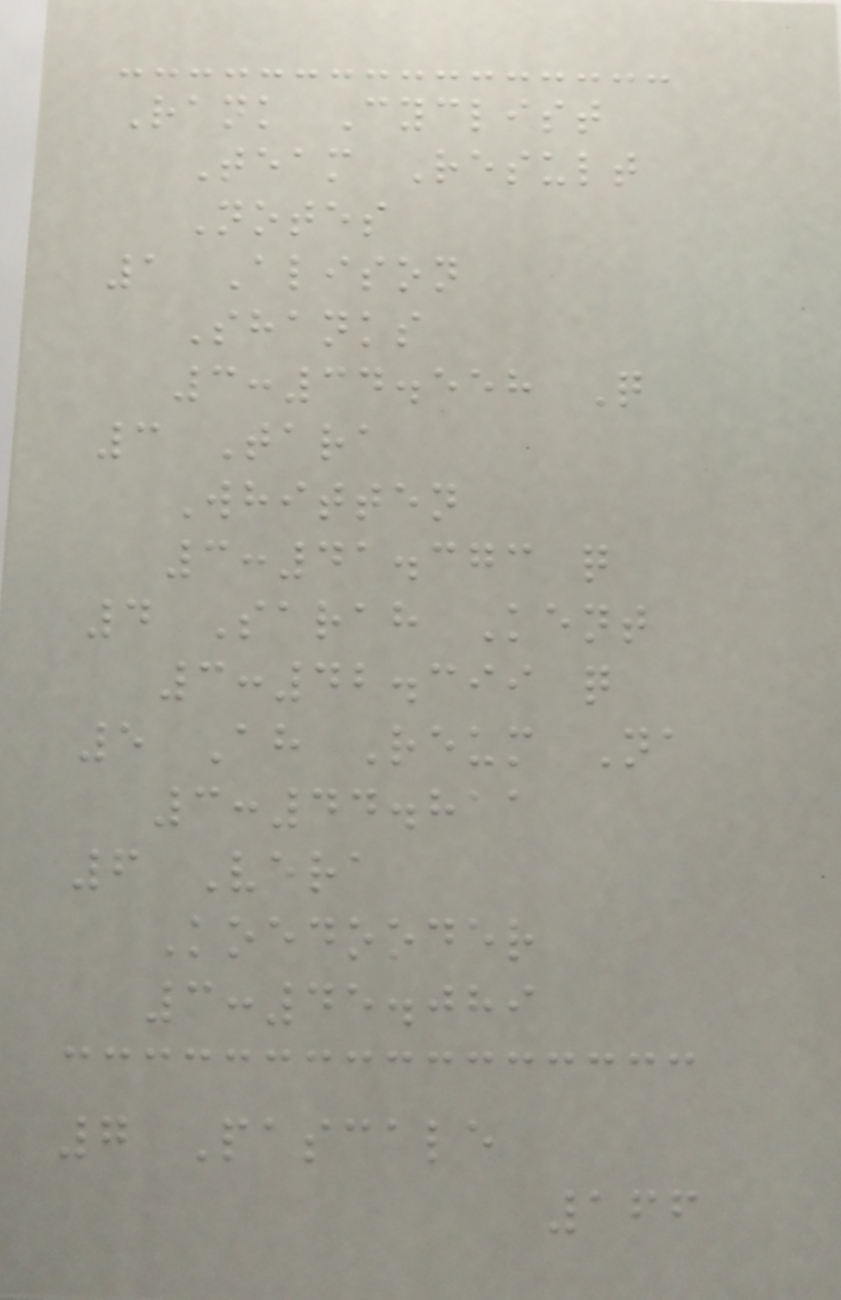Rank Cyclist
Team Result
Notes
1 Alison
Shanks
3:34.558 Q
3 Tara
Whitten
3:41.373 q
4 Sarah Kent
3:42.399 q
5 Ah Reum Na
3:44.811
6 Vera
Koedooder
3:45.089
7 Pascale
166
